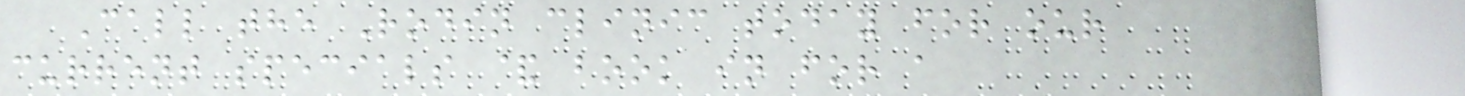Call the Rodin clinic today for our
current specials & book in for a
